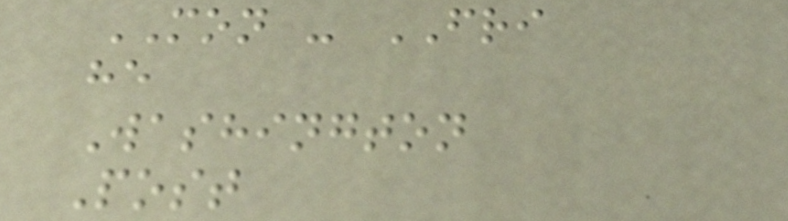MON - FRI
he
Washington
Post
